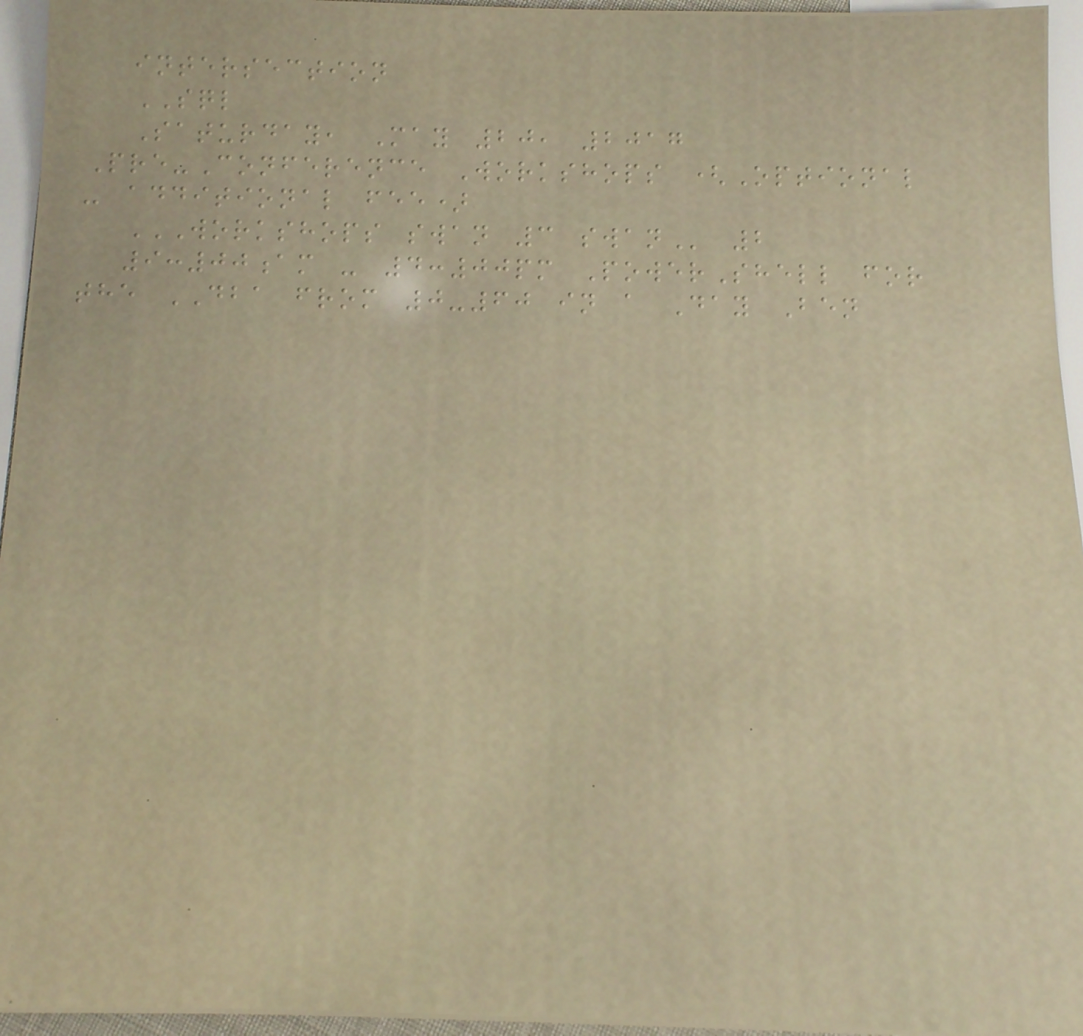intersection
SQL
Saturday, May 20, 2017
Pre-Conference Workshops (Optional
- additional fee)
WORKSHOPS SWAN 3 SWAN 2
9:00am - 4:00pm PowerShell for
the DBA from 0-60 in a Day Ben
